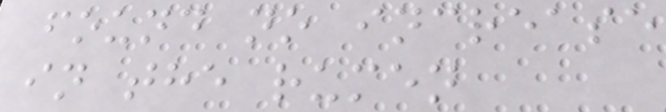found no increase
in the rumen
